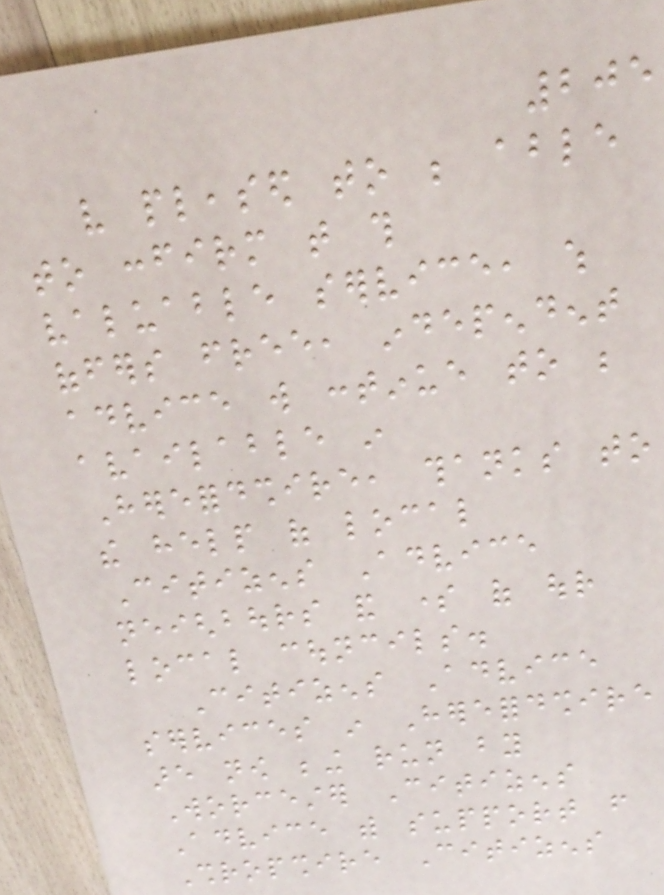205
very pleased to be able
to confirm that this
valuable service, which
offers free, independent
advice will continue to be
available in
Herefordshire, thanks to
the help of local
Citizens Advice
neighbours and some of our
local councils.
Citizens Advice
services in Herefordshire
are now being run by
Worcester Citizens
Advice with support from
Shropshire Citizens
